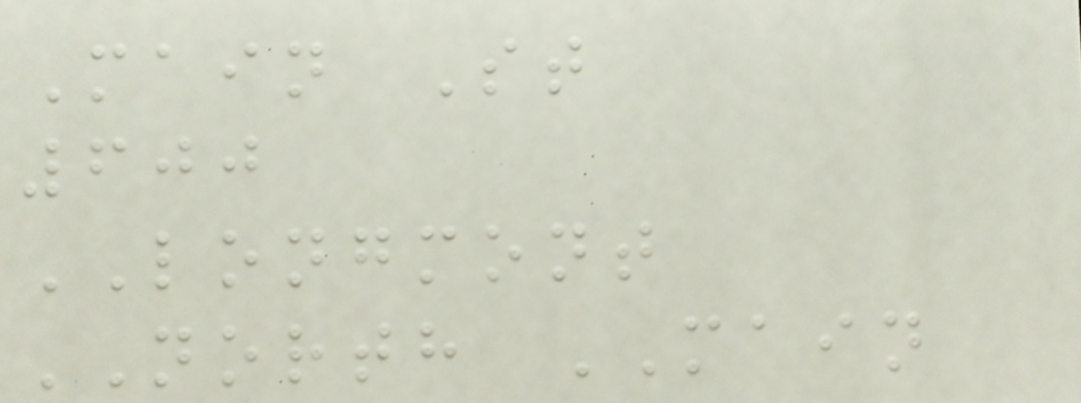Main St
600
LONGMONT
NORTH MAIN
